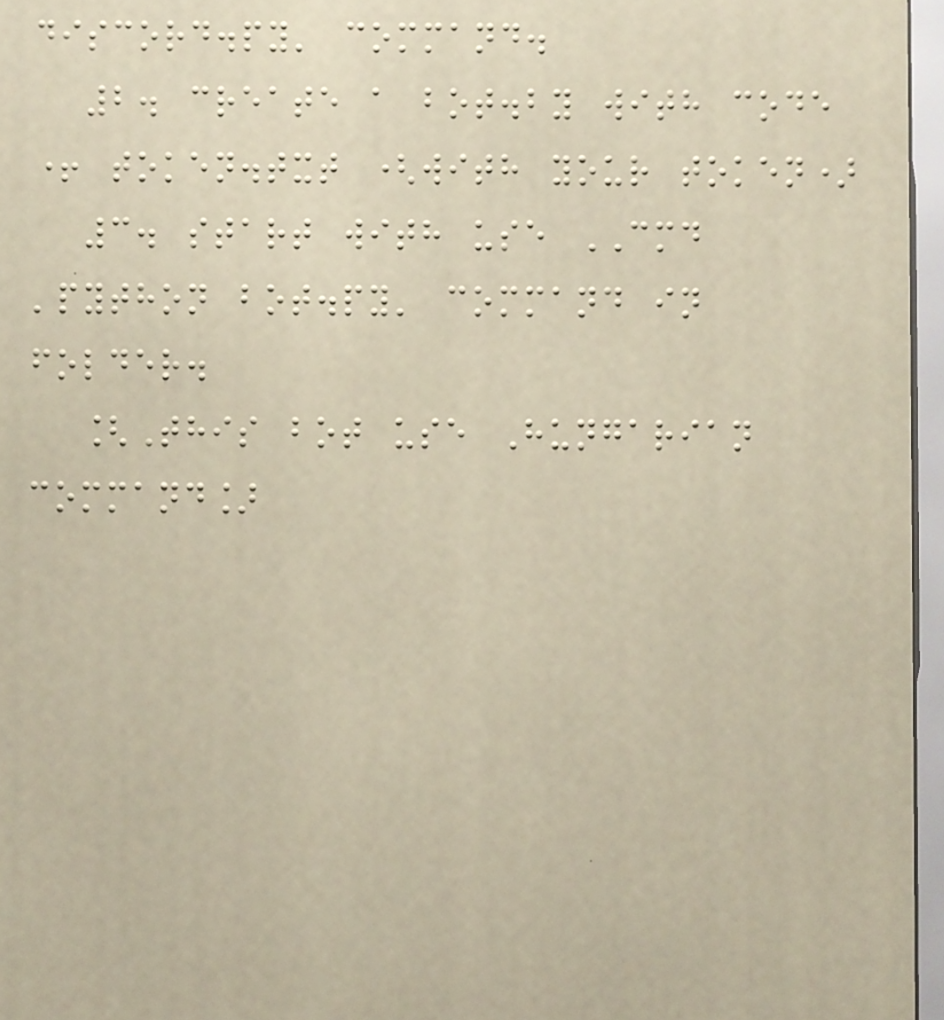discord.py' command.
2. create a bot.by with code
+ token.txt (with your token)
3. start with use CMD
'python bot.py' command in
folder.
[This bot use Hungarian
command]
